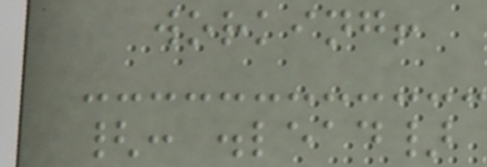working!
{: .lead}
